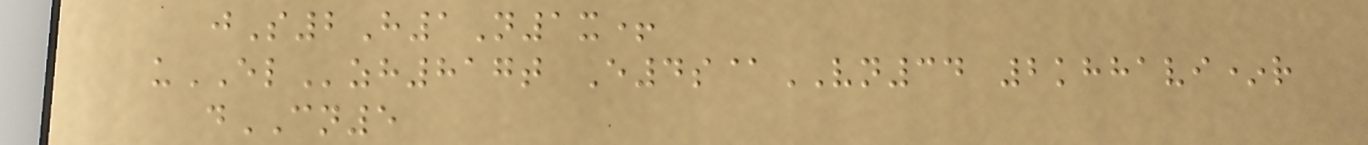jS2H1N1x+
uELzh817t E4s@VN34 2khhavi*r
dCN5
